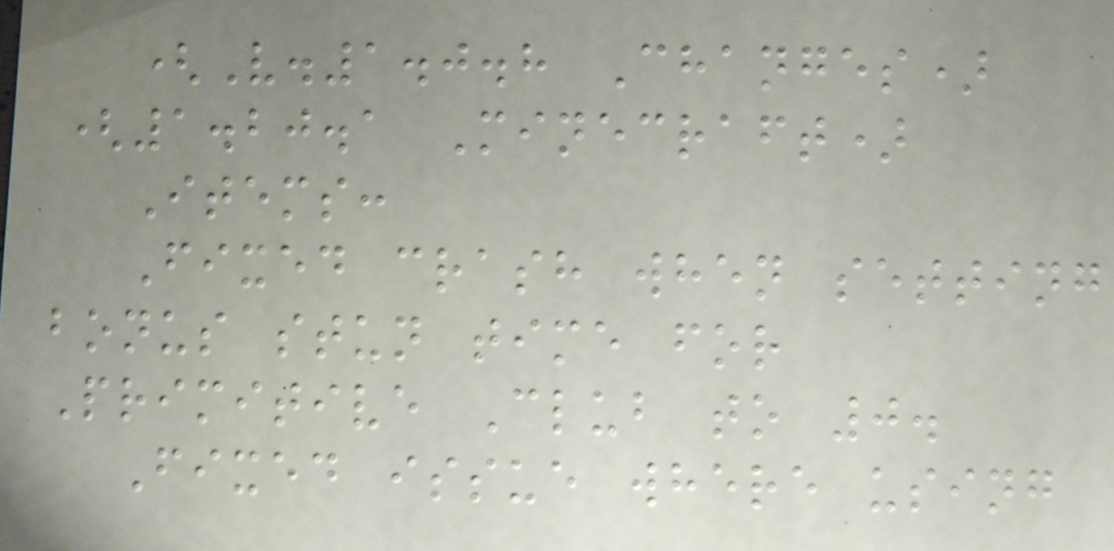(V.1.0.8 Changes)
(1.20.1 Minecraft)
Items:
Fixed crash when setting
bonus stun time for
Primitive Club to 0.
Fixed issue where using
